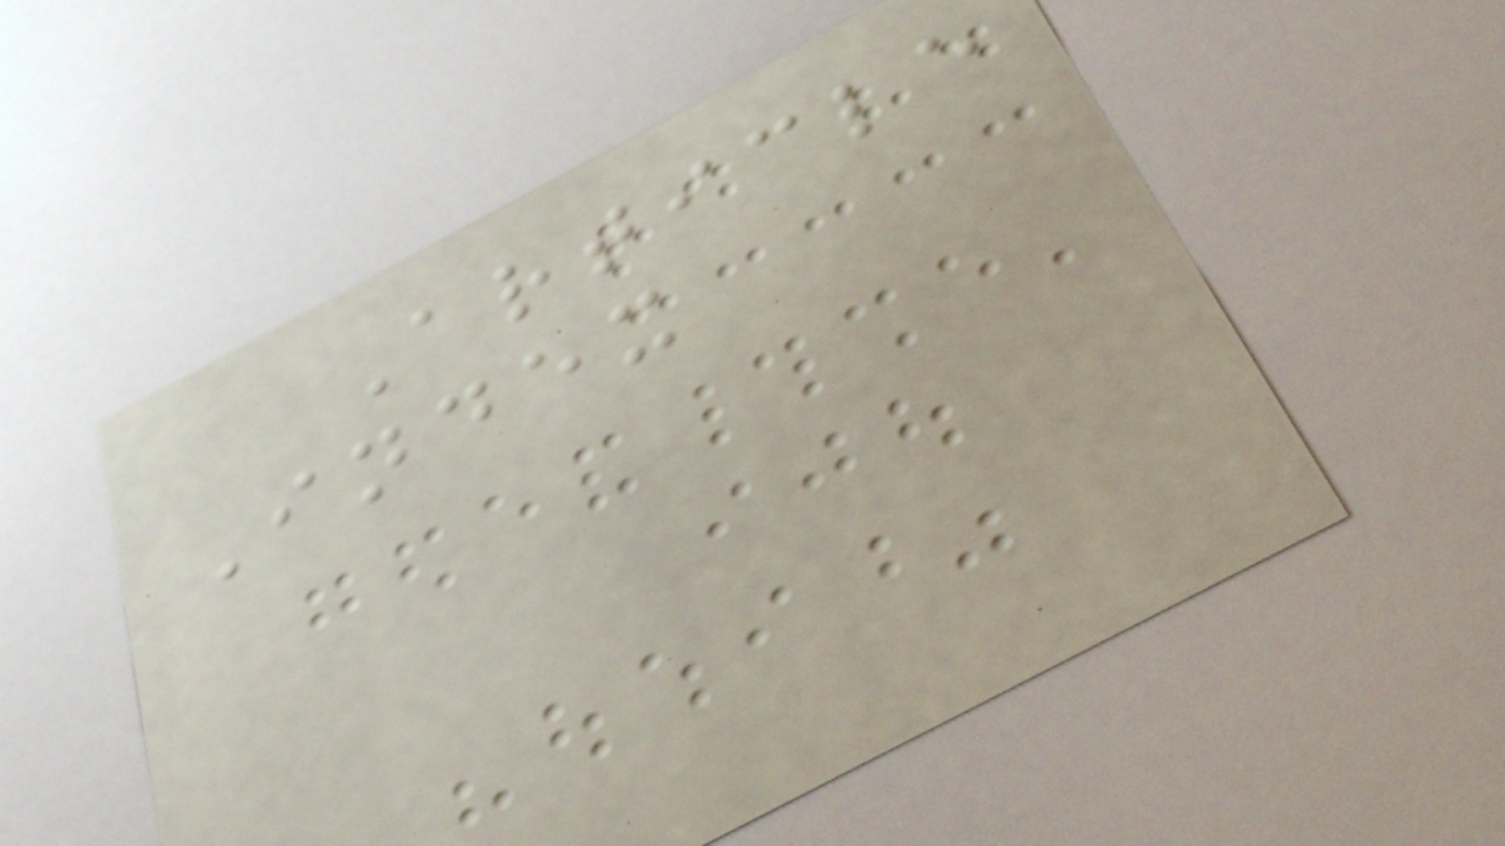Article
Index
